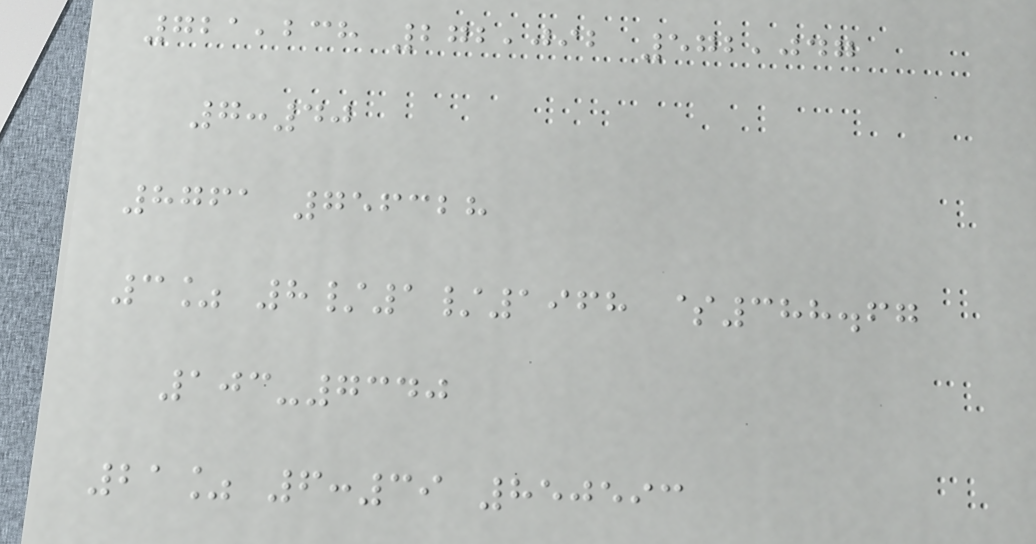721,238 272,092 572,047
7:40
8761 756328
3% 8/1/1968 $388.67
103-7340
21% 6:39 850593
